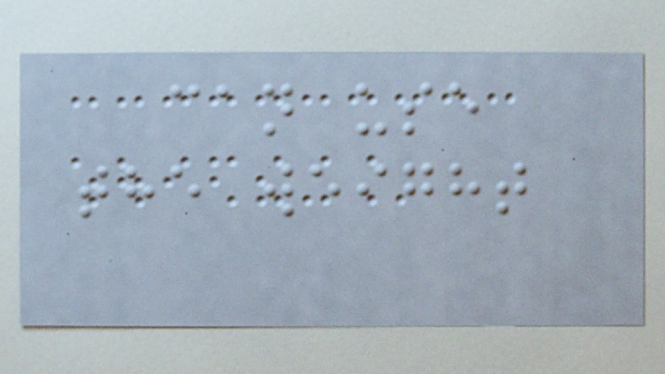can use
the weight
